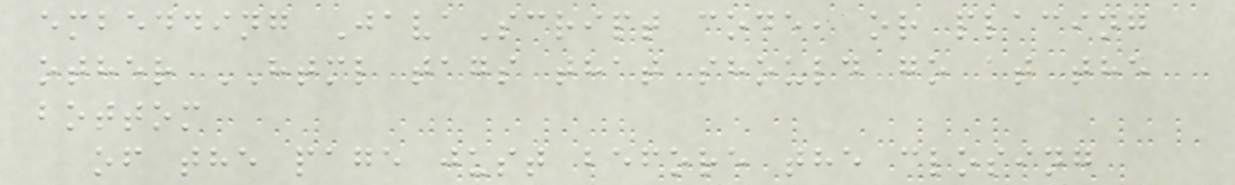embedding JavaScript code, or placing
other HTML tags that should go at the
bottom
of the page just before the closing
